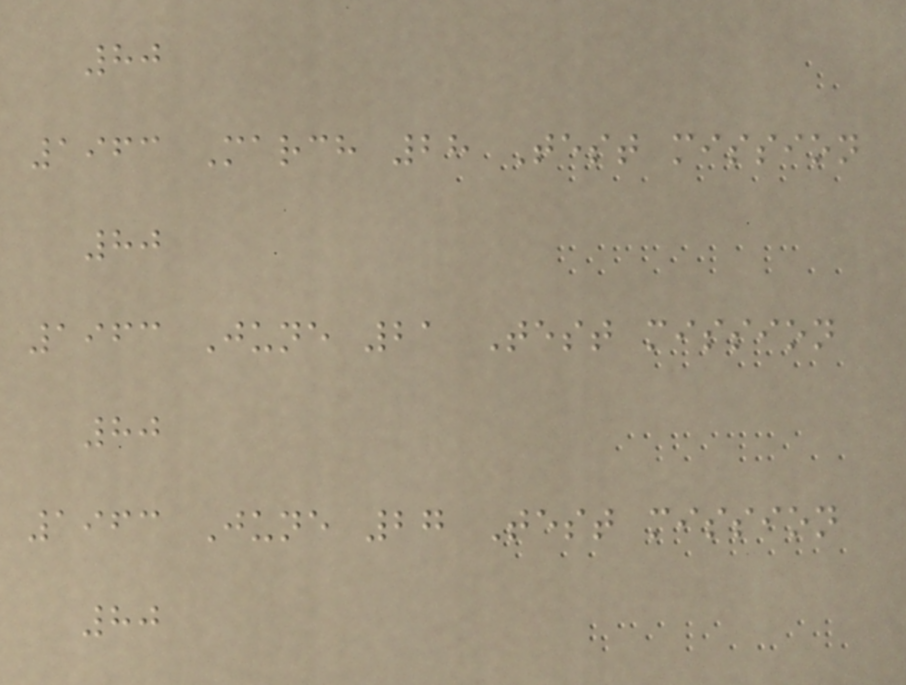80
1963 March 28 Test mission
80
1963 June 21 Test mission
80
1963 June 27 Test mission
80
